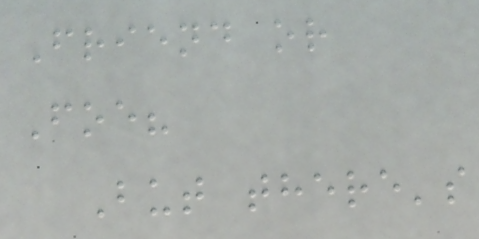Friend or
Foe?
But there's
